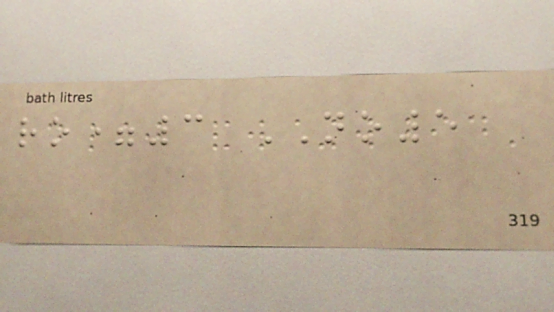ro=3 NO5
